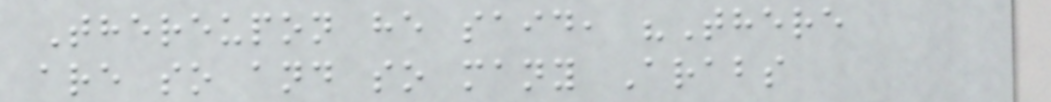Thereupon he said, "There
are so and so many Arabs
